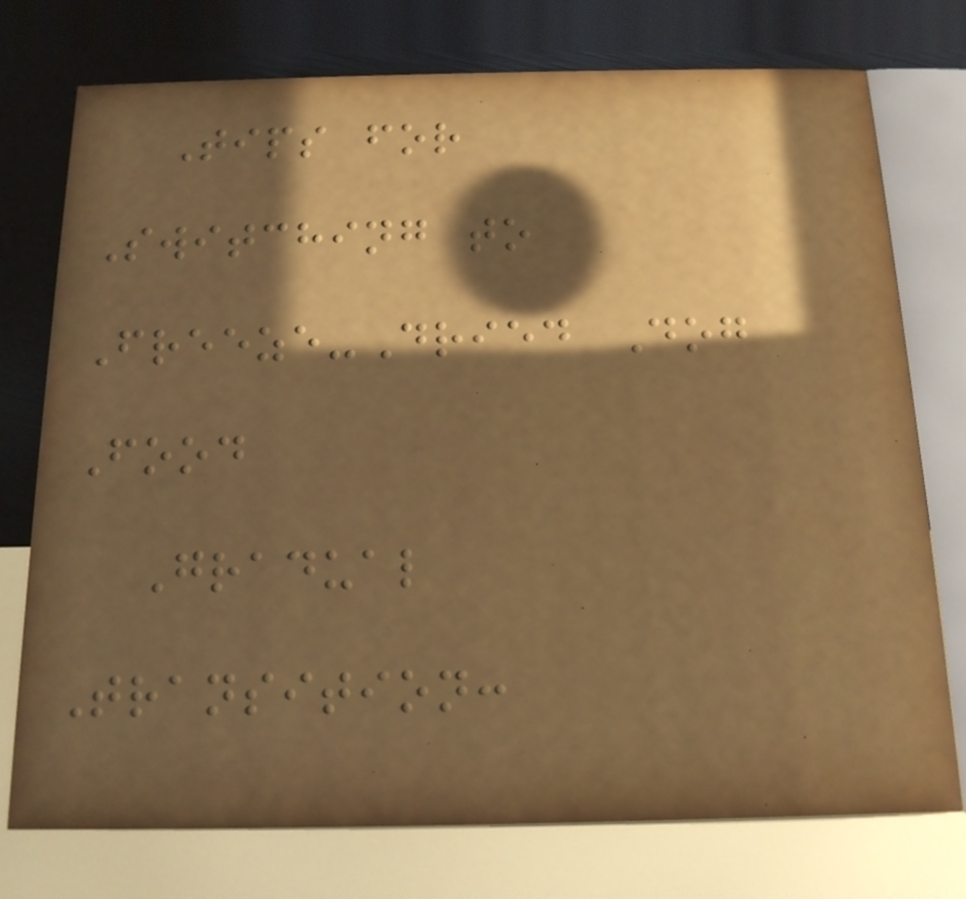Tips for
Switching to
Freeze-Dried Dog
Food
Gradual
Transition:
